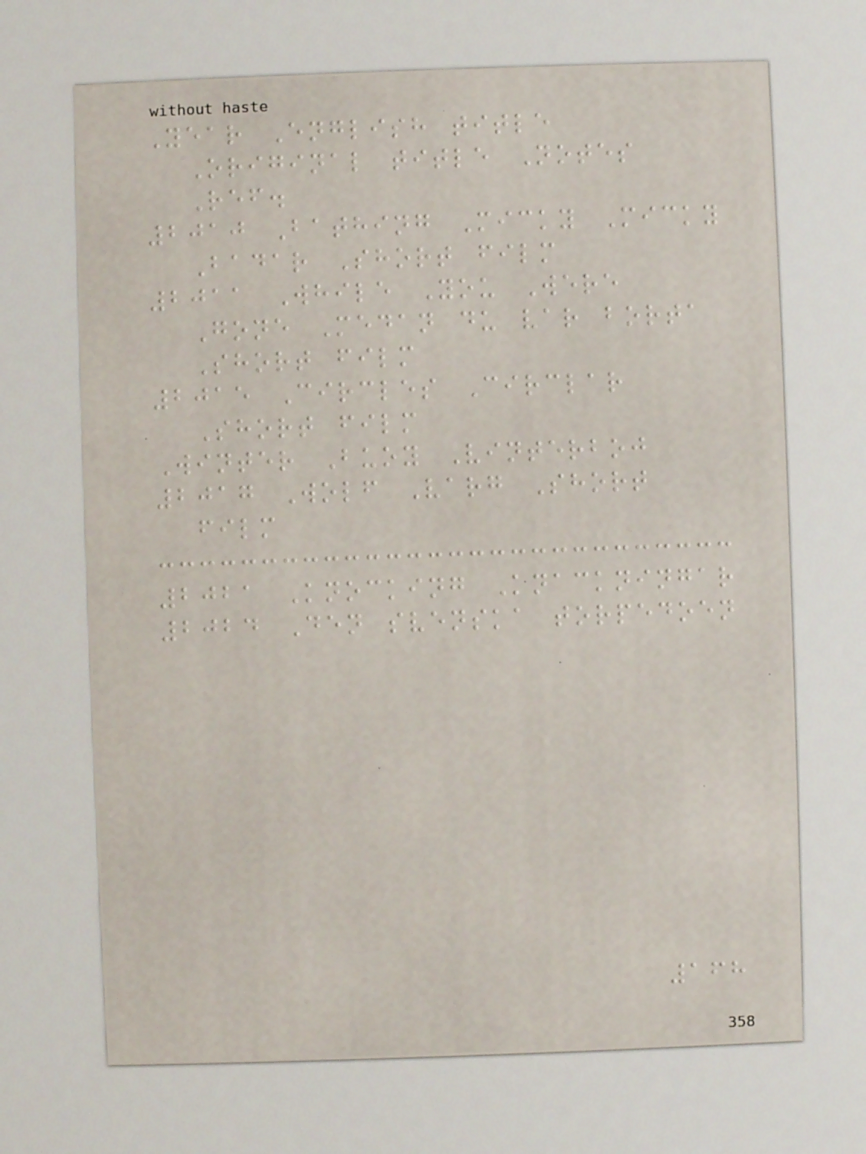Year English title
Original title Notes
Ref.
2010 Bathing Micky Micky
Badar Short film
2011 While You Were
Gone Medan du var borta
Short film
2015 Circles Circlar
Short film
Winter Buoy Vinterboj
2017 Wolf Varg Short
film
2021 Knocking Knackningar
2024 Den svenska torpedoen
168
